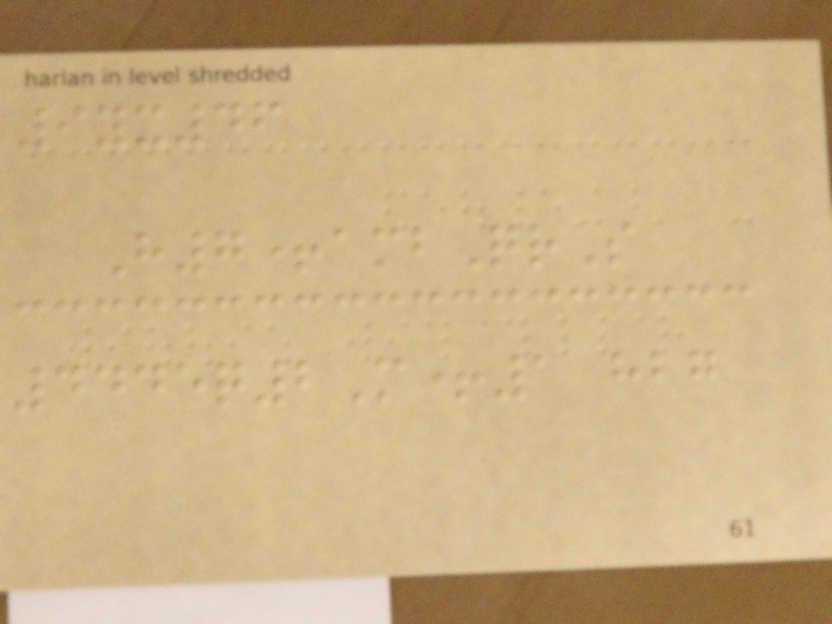9yx46
H7+ambQrS
4445q2M+1 hbg
